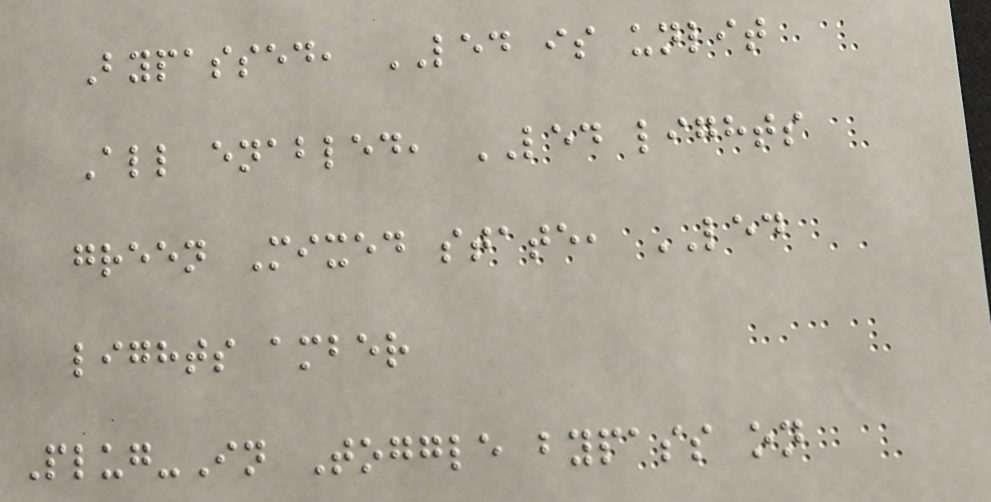Bypassed, LED is unlit
All enabled, LED lights
green Mixed state, LED
lights amber
Plug-In Toggle bypass on
